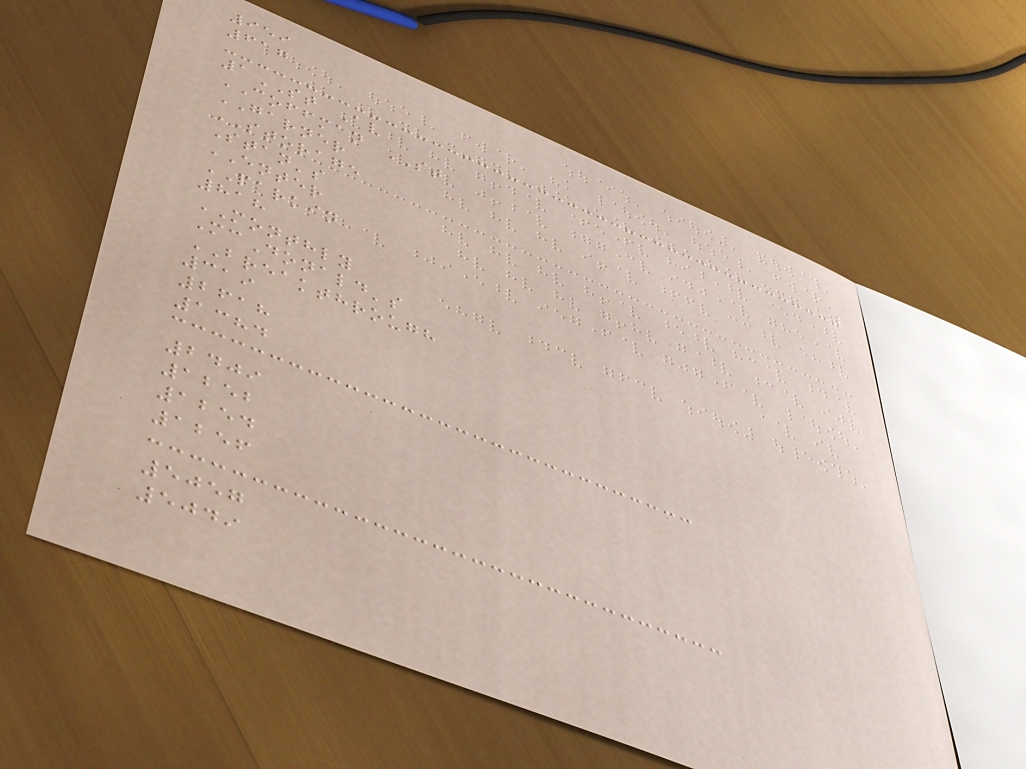959
617
1ST Av
COFFMAN ST
GARNER
STORAGE
Stan's
ENTER
PARKIN
818
MONTHLY
McDonald's
BREAKTHROUGH
319
2618
1384
2409
1252
1254
1256
5057
5049
